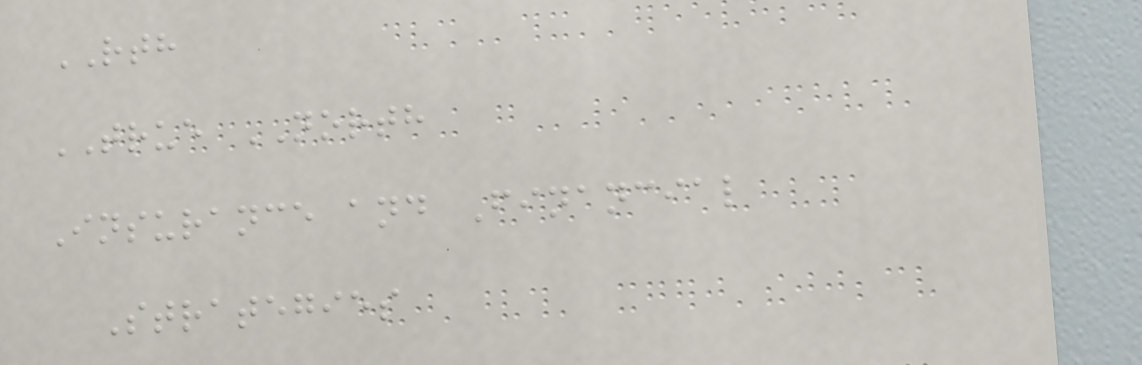RTH
TRUE NORTH
Insurance and Financial
Strategies
